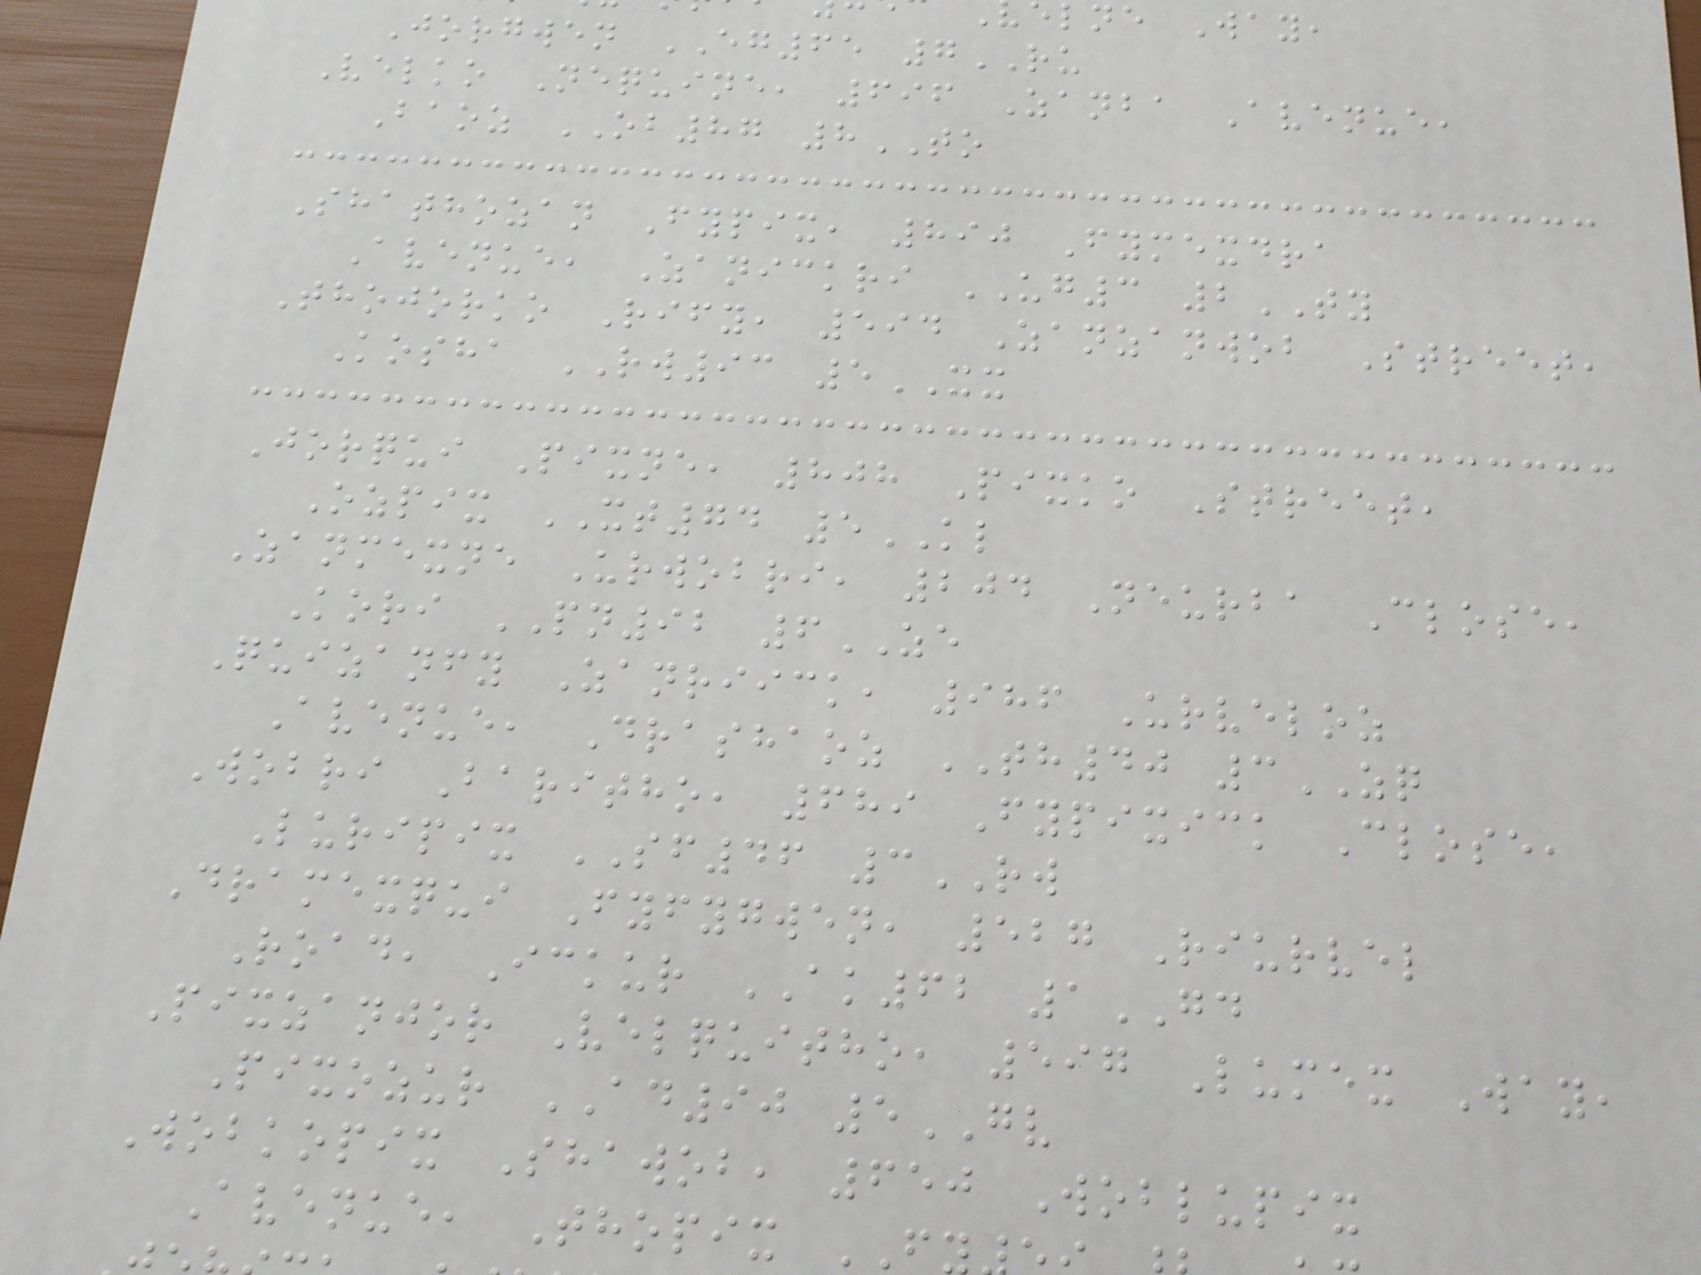lne Way,
Jorgwen EG65 7RU
Velko Nequine, 696 Zanba Avenue,
Baoz OB87 8TO
Shathozan Fypix, 890 Fymexdra
Avenue, Zanickri UG3 2TY
Thojorko Rify, 594 Zanzanwob Street,
Kosha RW93 5XX
Jorqui Pixne, 808 Pixko Street,
Ozpix XT74 5KL
Zanmexne Urwobri, 204 Neurba Close,
Kori PN92 6ZE
Quizanfy Zanriick, 986 Urveloz
Avenue, Drashaoz TH40 3ZQ
Wobri Baritho, 689 Fypixick Close,
Luripix SF46 3RW
Dramexqui Fyfygwen, 527 Riurvel
Road, Ickur AK62 1GD
Pixzanjor Velquitho, 597 Lumex Way,
Pixozur AD90 5GV
Wobkopix Shawob, 650 Woblupix
Avenue, Thopix
